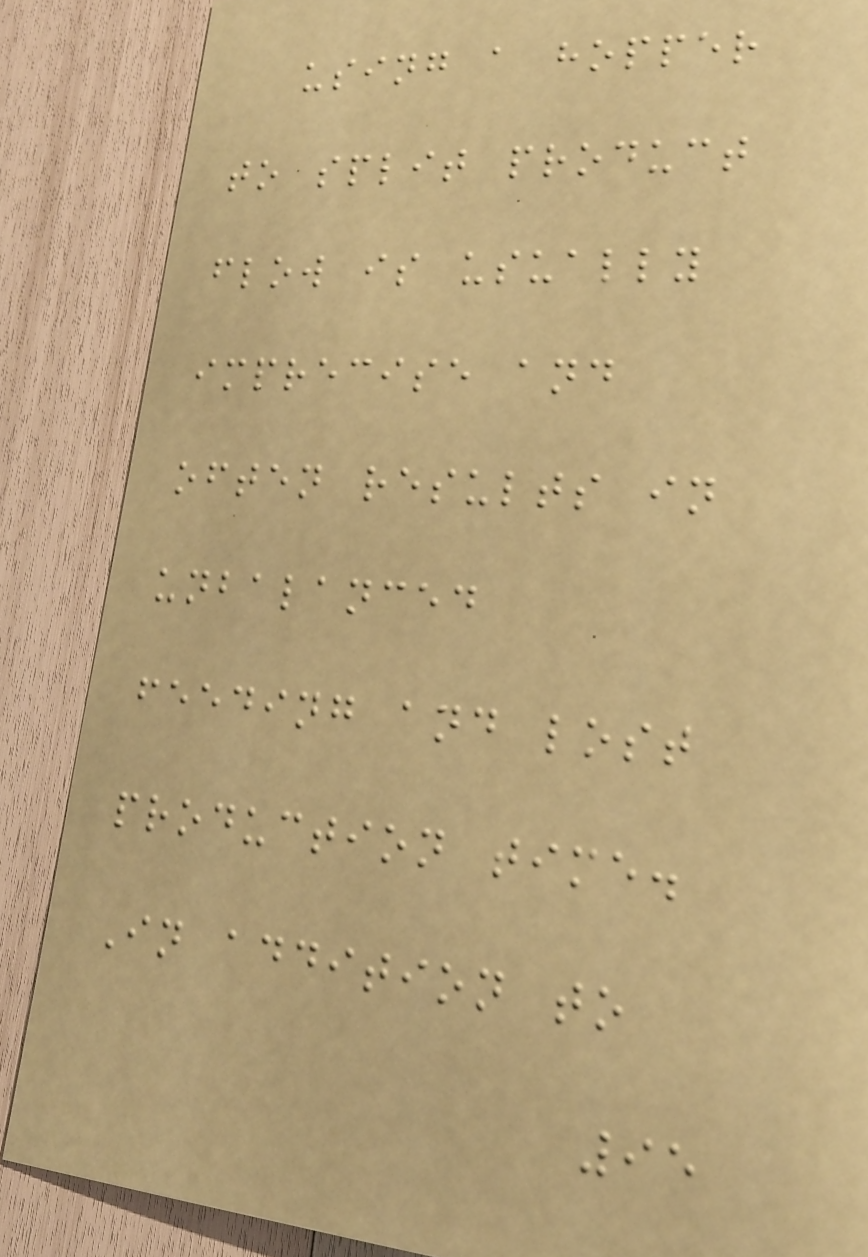using a hopper
to split product
flow is usually
imprecise and
often results in
unbalanced
feeding and lost
production time.
In addition to
95
